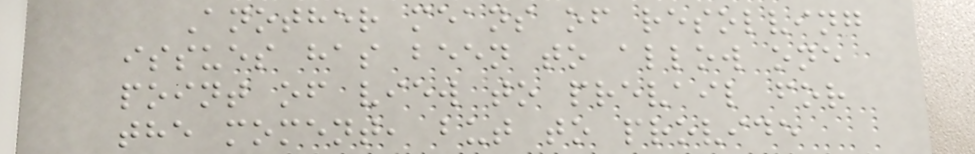Another means of resolving
issues has been to allow one
point of view to prevail for
the moment, but to provide
